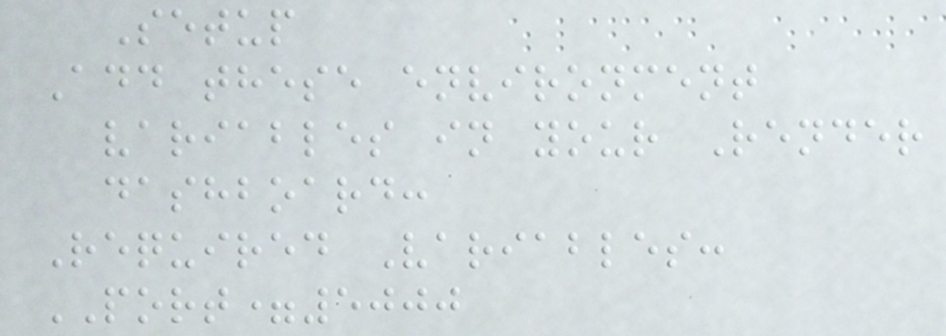Setup
Add these environment
variables in your Render
dashboard:
Required Variables:
PORT=5000
